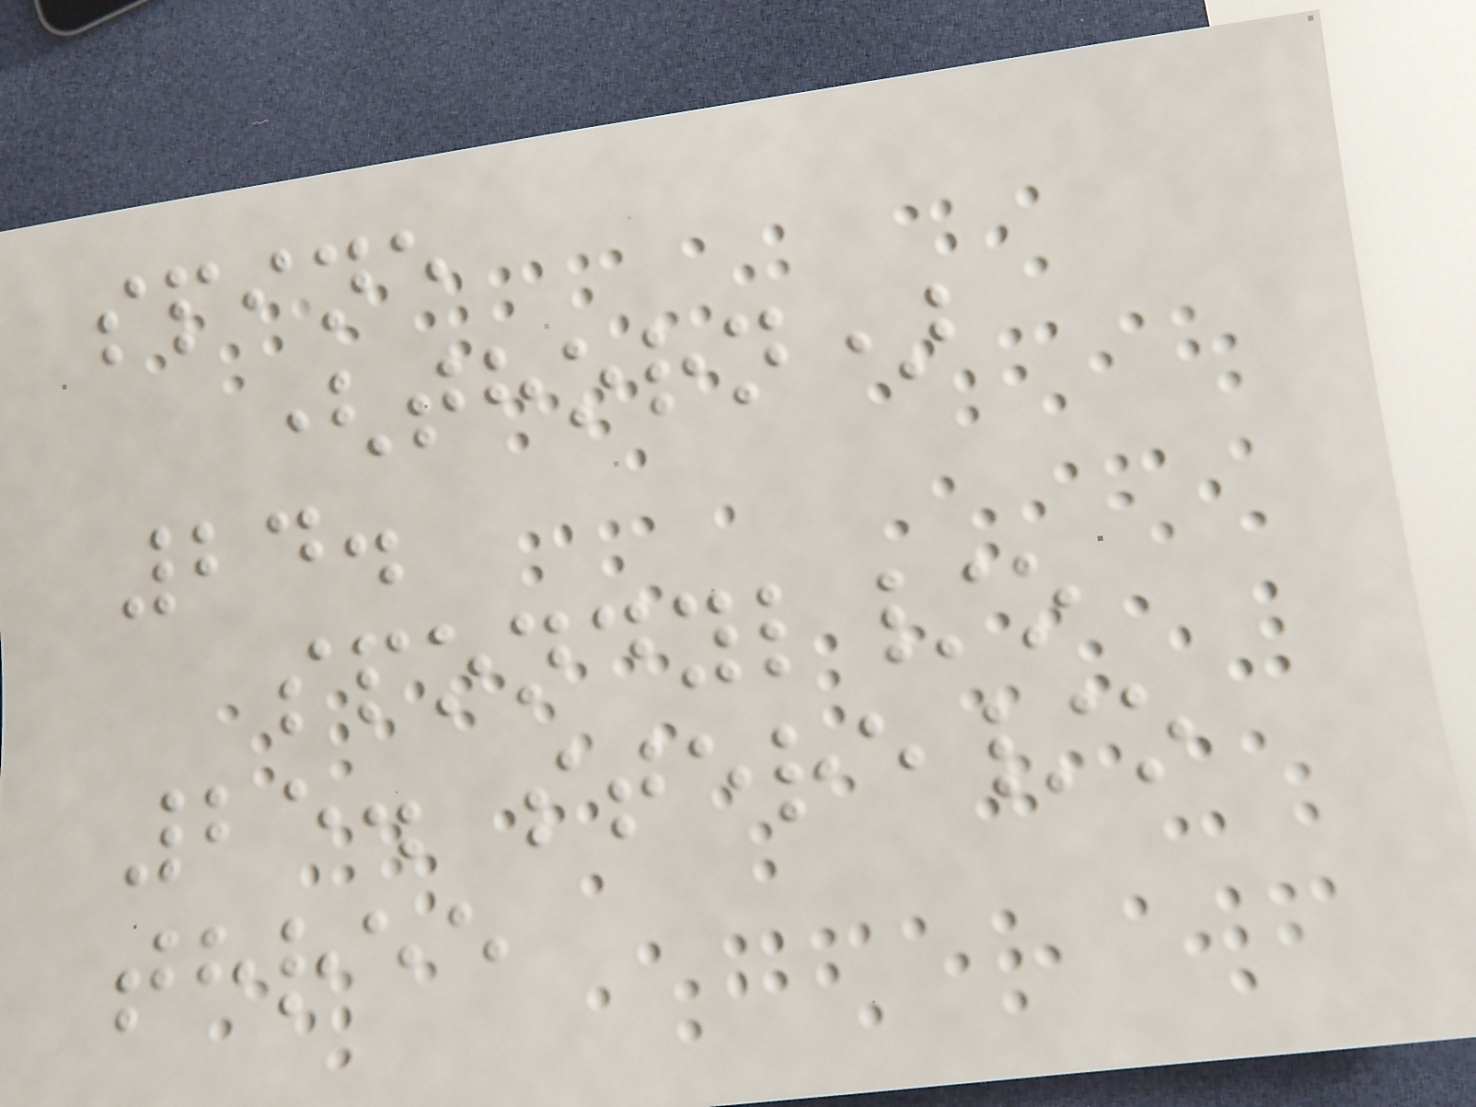spine
(thorn)
24.
spondyl/o
25. stere/o
three
